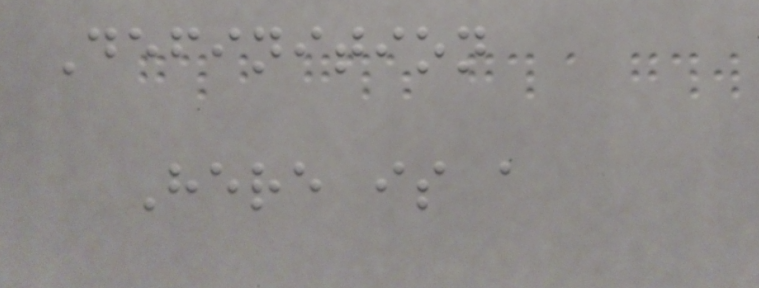Definition
Here is a
